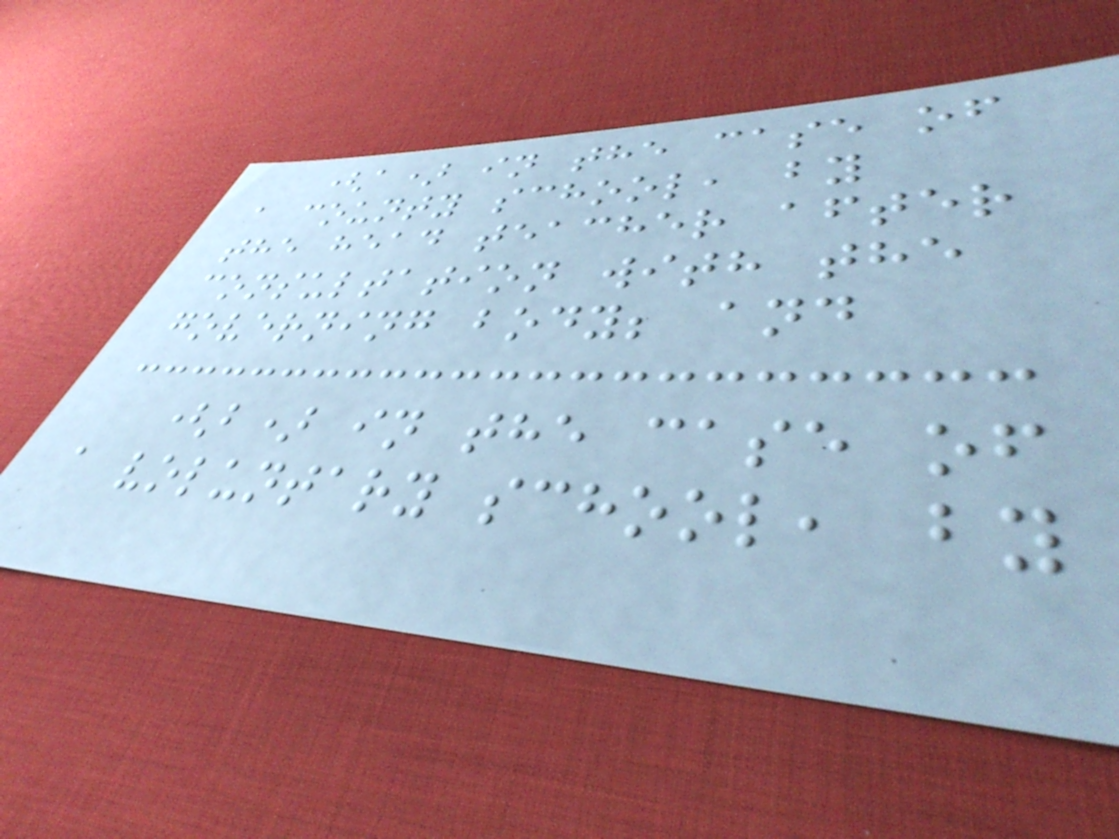(a) in the case of
a county school, by
the head teacher after
consultation with the
governing body; and
(b) in the case of
a voluntary school, by
